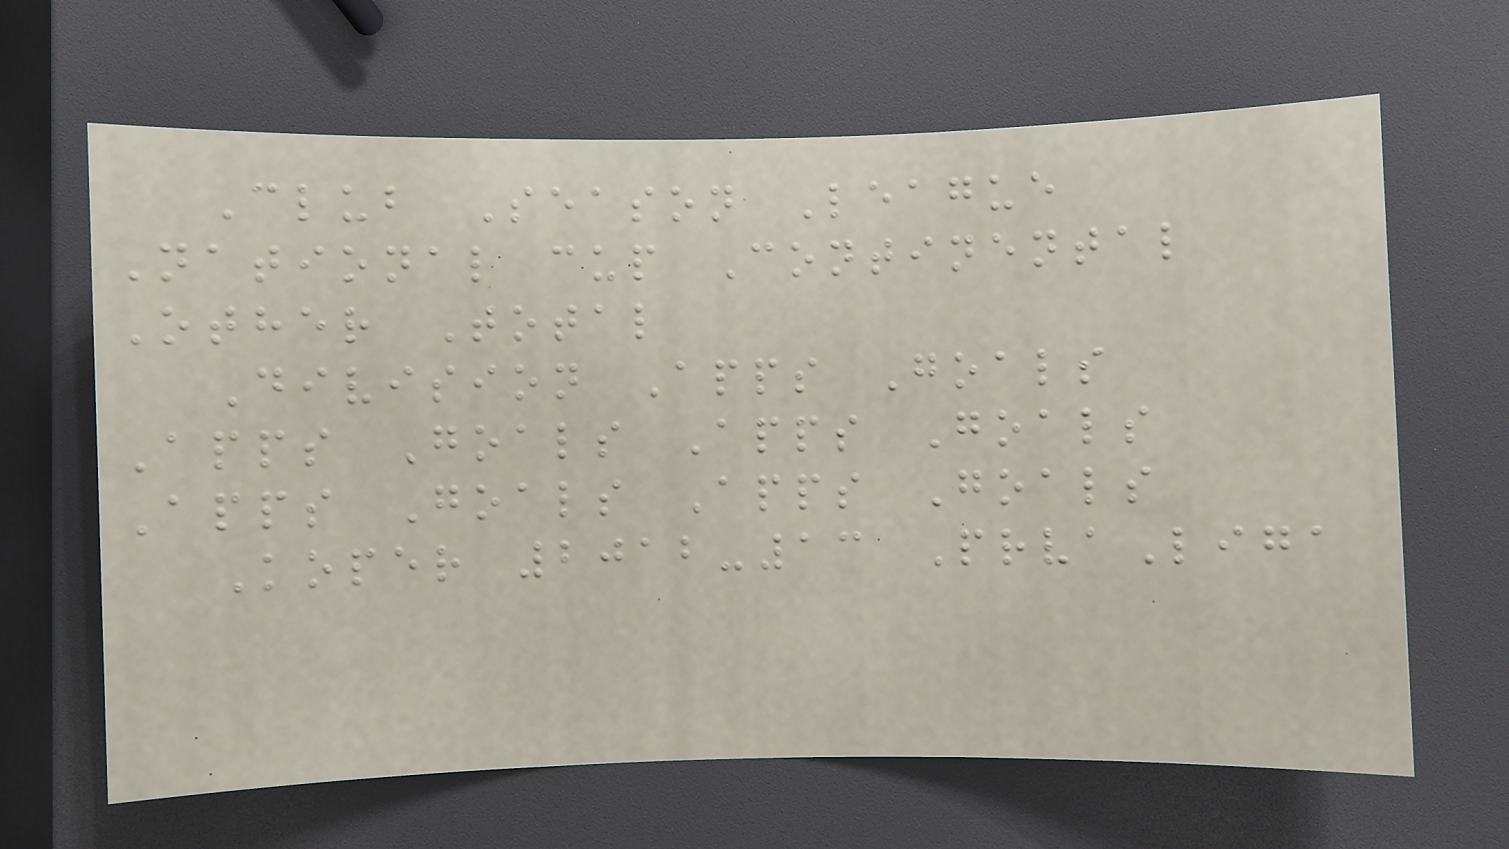Club Season League
National cup Continental
Other Total
Division Apps Goals
Apps Goals Apps Goals
Apps Goals Apps Goals
Koper 2012-13 PrvaLiga
